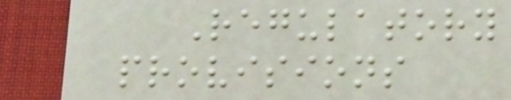Regulatory
provisions
